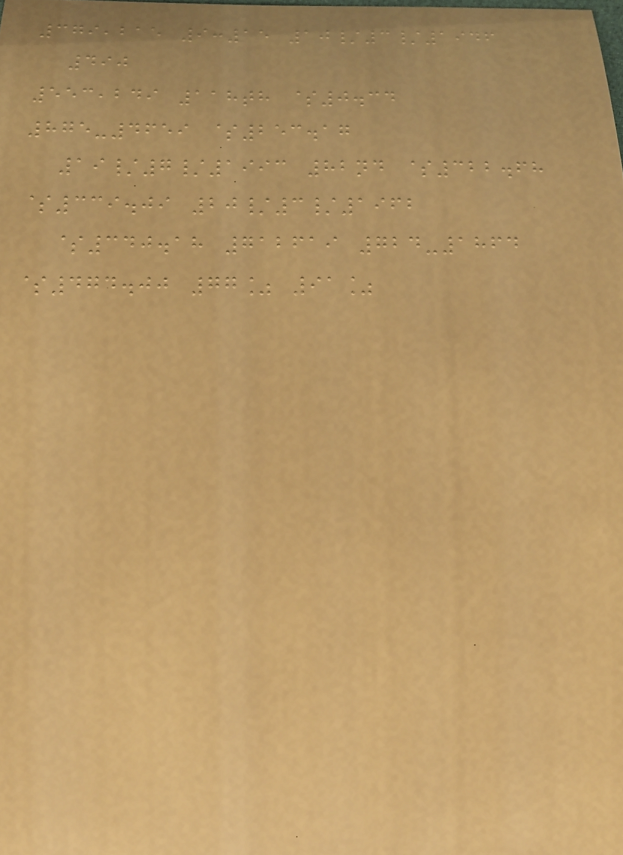379,215 9:15 10/3/1946
490
553,249 118th $0.34
875-4659 $253.17
19/7/1993 82nd $322.68
$339.09 20/3/1962
$340.18 712619 724-1864
$474.00 77% 91%
